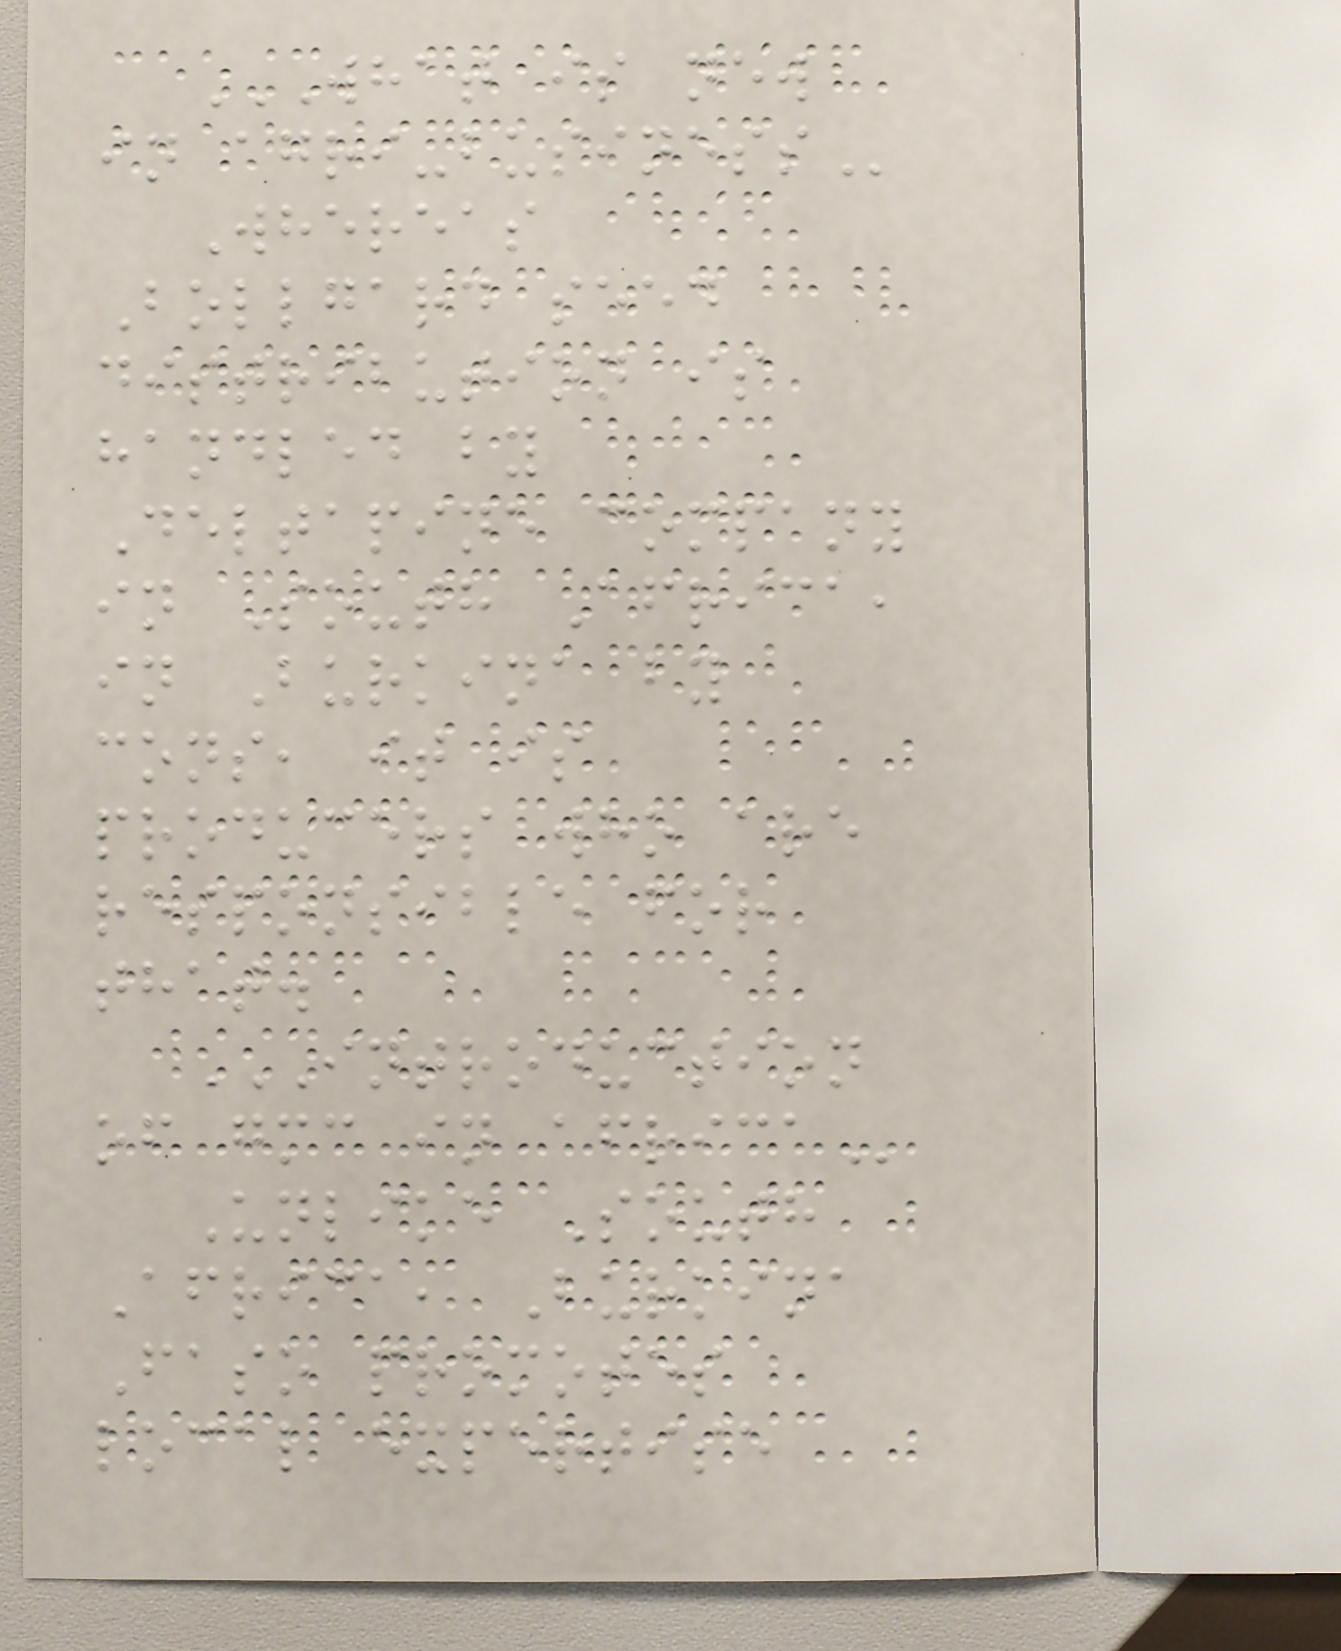WHAT IS NEW
IN AGRI-BUSINESS
Whereas
Bollgard seed
distribution is
handled by
Deltapine company
in South Africa,
in Burkina by
cons, it is
producers who are
responsible for
that.
INTRODUCTION
OF GMC IN AFRICA
Unlike South
Africa, Burkina
Faso promotes
local expertise
